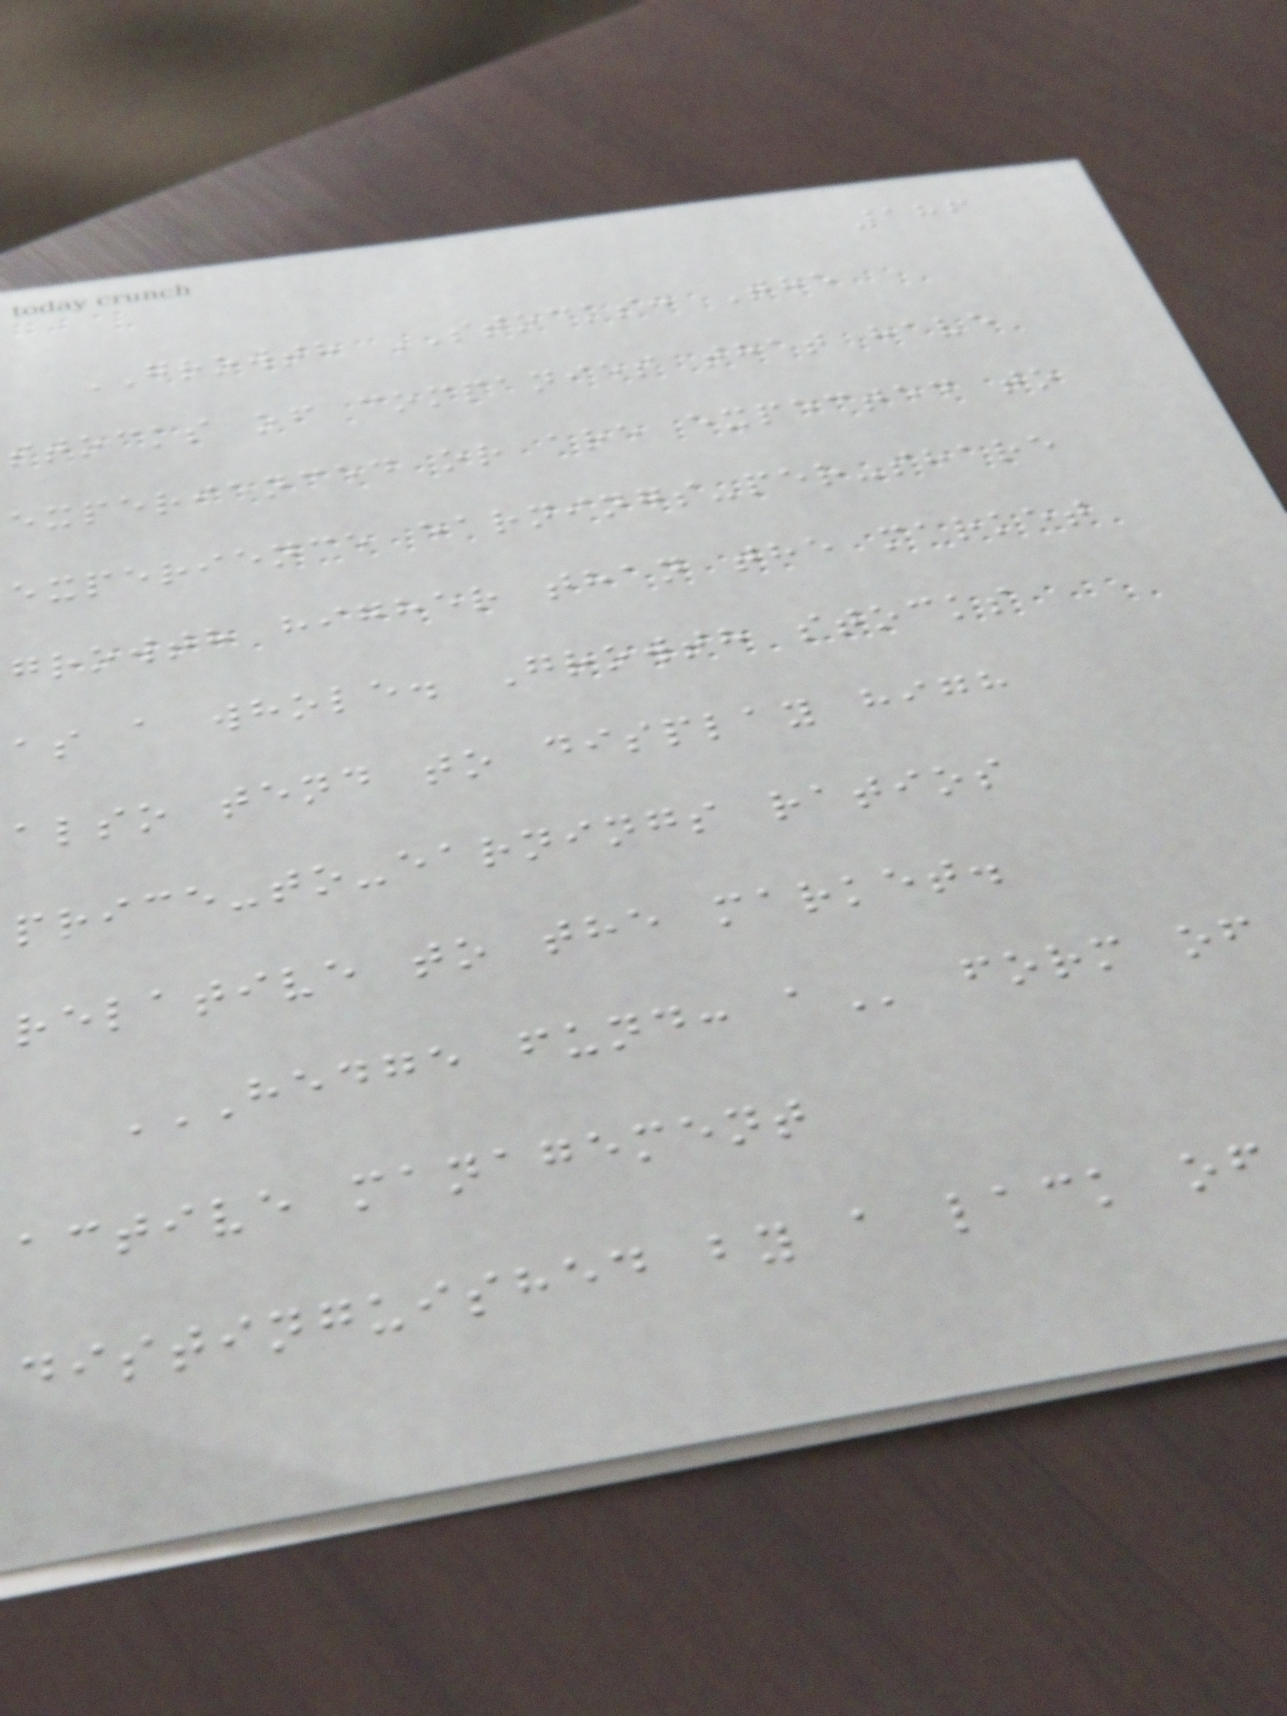186
GROWTH STOCKS: The
stocks of companies that have
experienced or are expected to
experience earnings-per-share
growth higher than the market
as a whole. Growth stocks
also tend to display high
price-to-earnings ratios
relative to the market.
HEDGE FUND: A form of
active management
distinguished by a lack of
